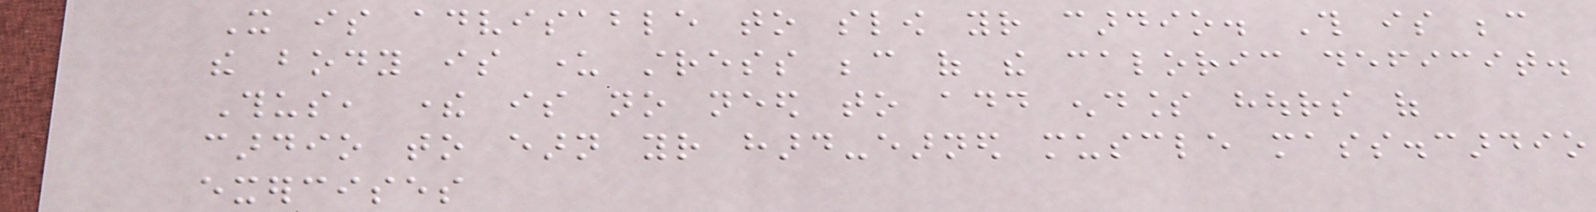It is advisable to slow your cardio. This is because
the body is under stress because of the caloric deficit.
Thus, there is no need to add endless hours of
cardio to earn your hard-earned muscle mass.cardio
exercises
